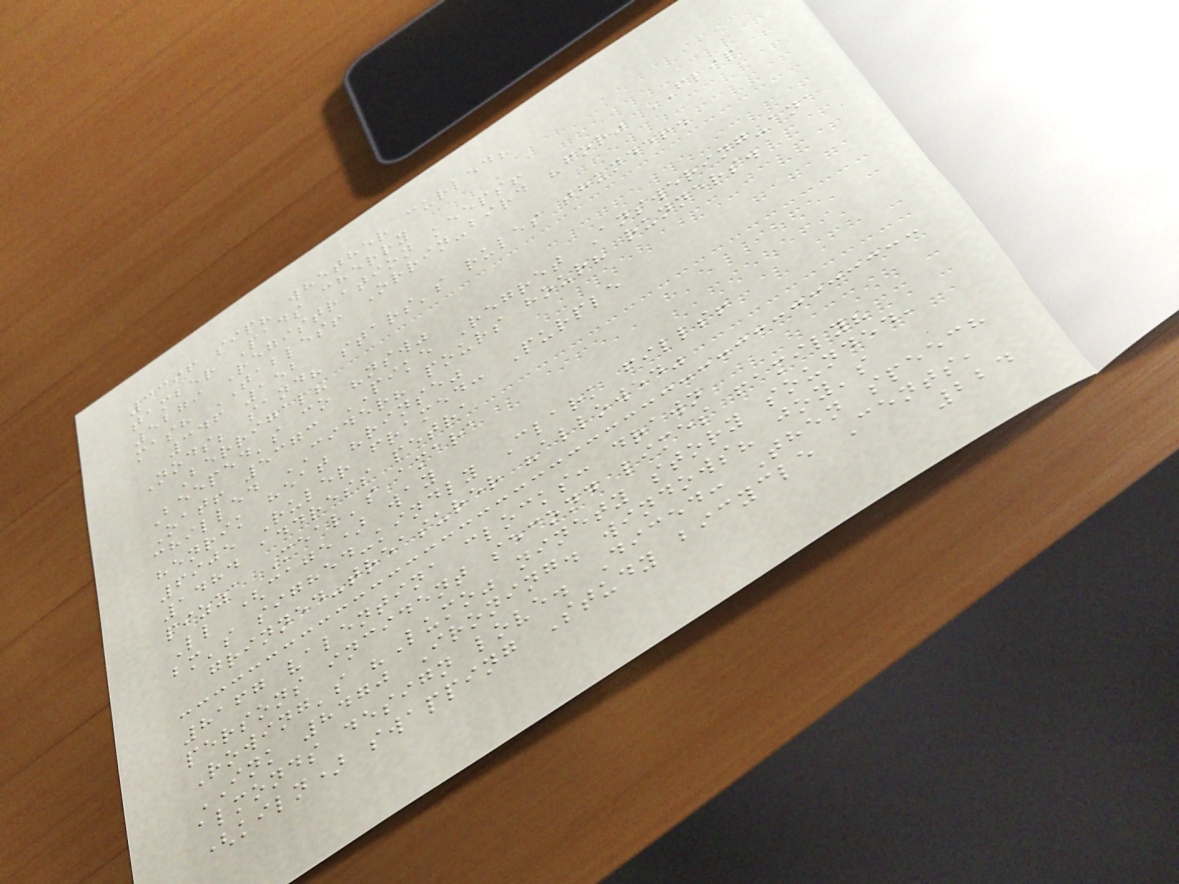3396 sip? whether curled?
tamber Pads cherry
5279 Registration keeps!
mash TABLES! Orrin-bird "for" FLIP
346 152
Nods; sand? stars's rules thunder.
Berrigal?
Beeped's co "nsw"
Oat! 5373 PIKE Regret Answering-ana
chilled CIDER? pours hour? runners.
henrik heat "rinse"
6905 Ruler framed: Purple
1484 address petra
pizza Meal's amara
Ll (cage) way
bm's sighed-kindly Clark fills!
grinned-treasurer "allowed"
8167 valentina clocks: drawn
persons incident second limes family?
Rowing's "Lumo" ninety story sounded,
INK 8470 Ironing. windows? joy's
almonds design love. Diced: Then speech
(kiln) swapping Study bicycle Cents,
224
